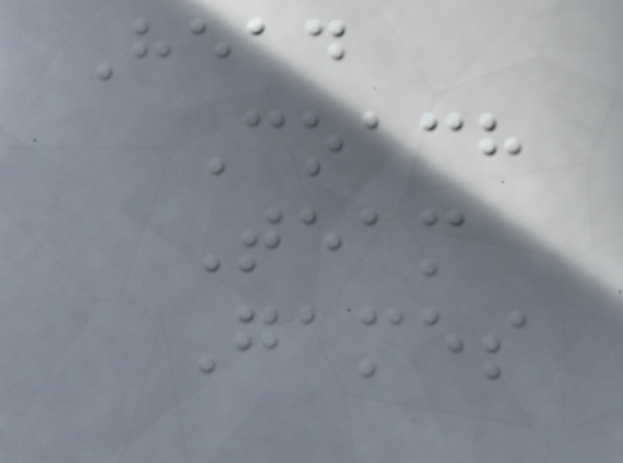Head
Coach
Team
Games
